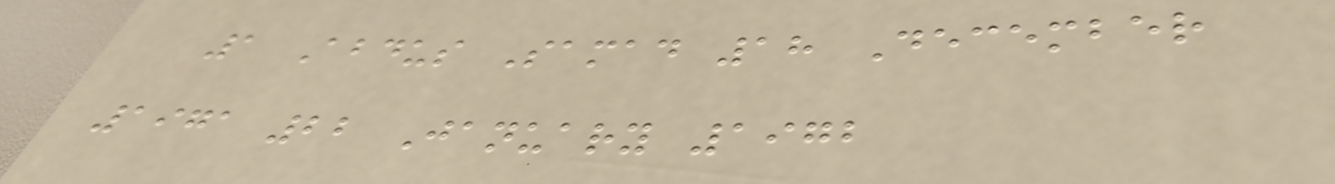1 Abdus Samad 18 December
1971 22 January 1972
